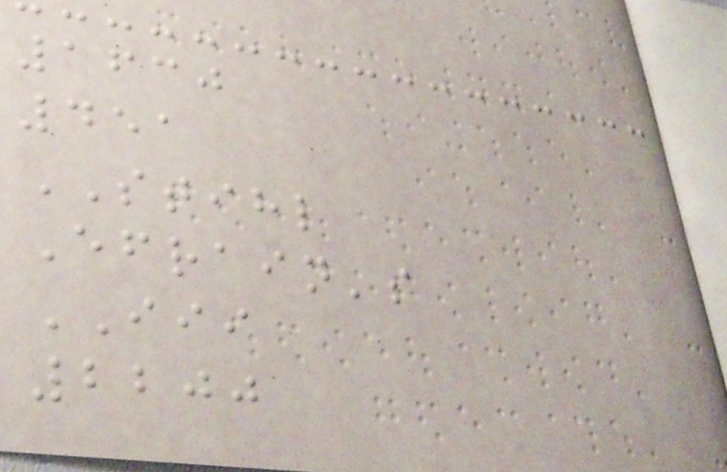1630
451
STIHL
Efrain's
III
2200
